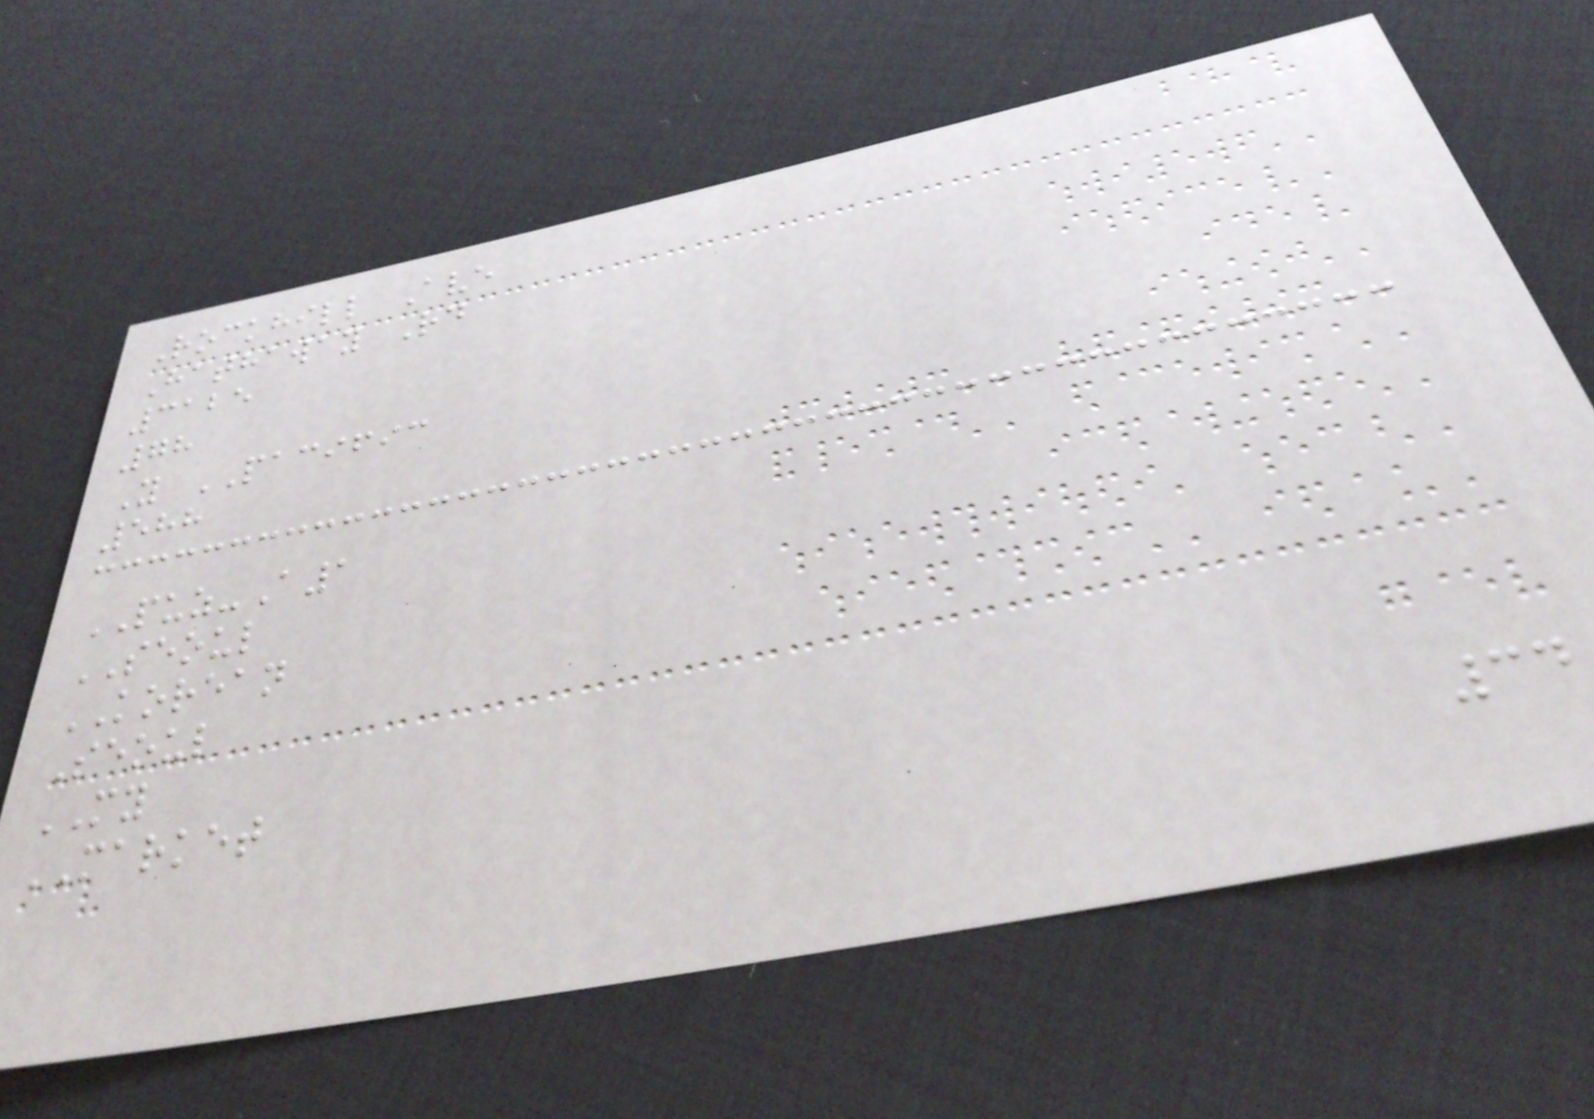Rockhill Ave
Hathaway Rd
3125
78
Y PACIFIC
588
PUZ-A1
SEOUL
KOREAN
Seoul
MY
MARKET
34
